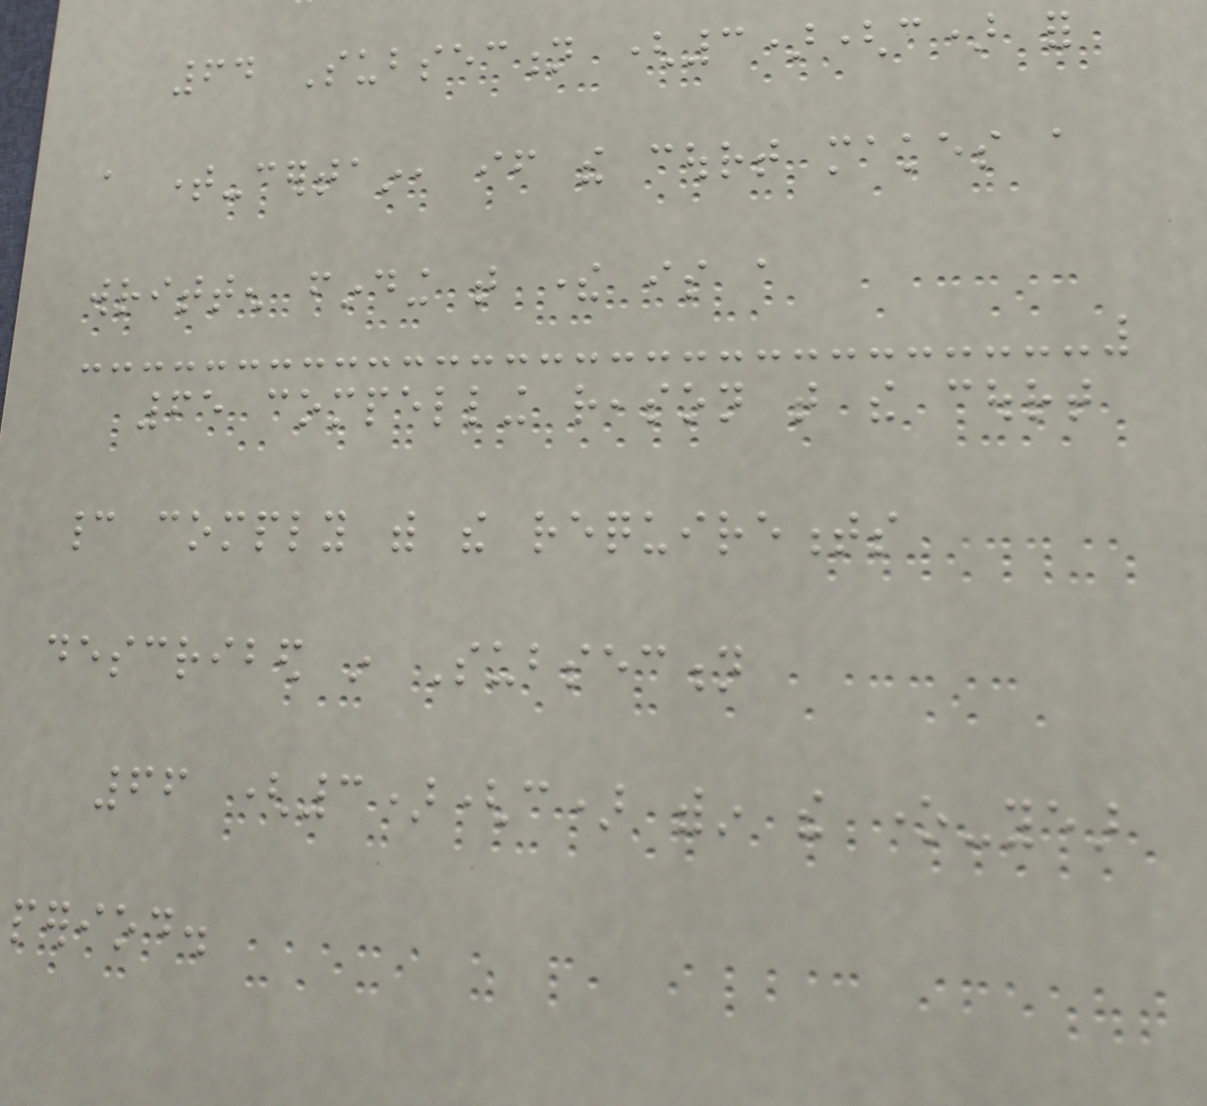64 Subsection (3)(c) for
a time-certain, if the court makes a
written finding that there is a
65 compelling reason that the court
cannot comply with the requirements
described in Subsection
66 (3)(c) within the one-year
period.
